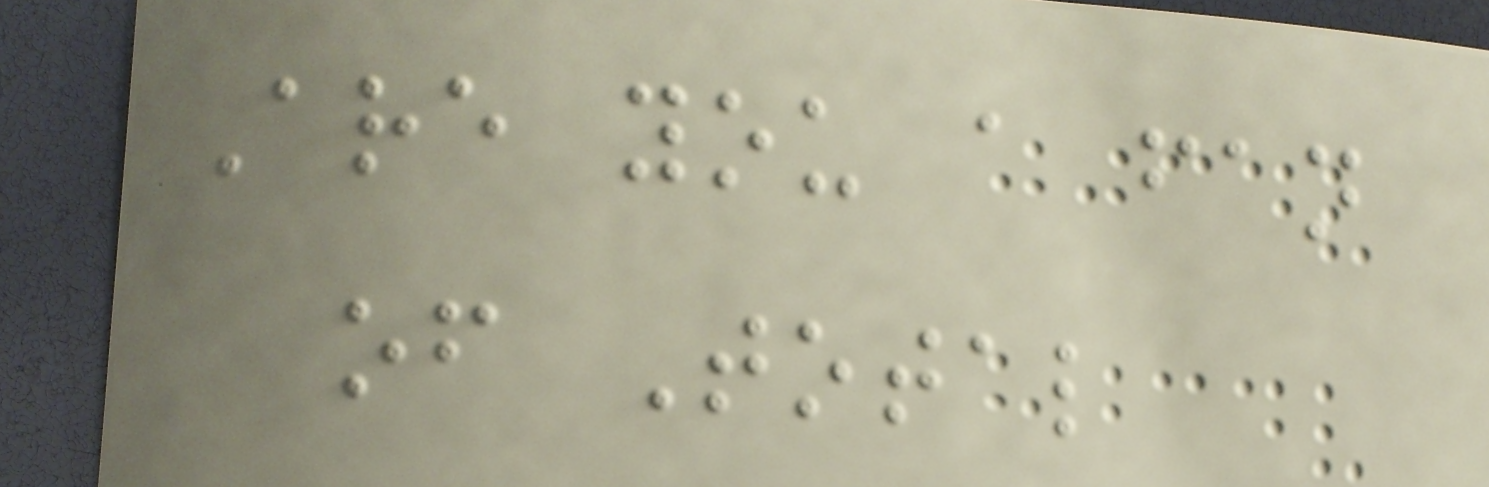Are you a fan
of Total
